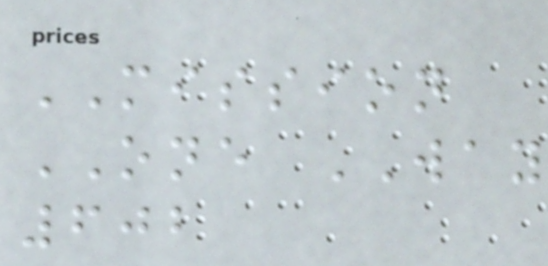MISSION
ONE WAY
602
